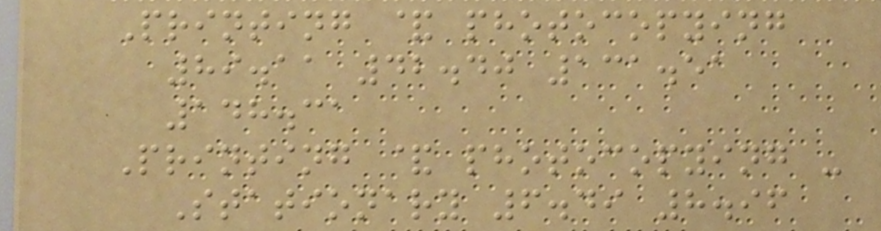Printing & photocopying
89.11 42.40 131.51
148.31
Printing & photocopying -
Stationary 6.49 8.96
